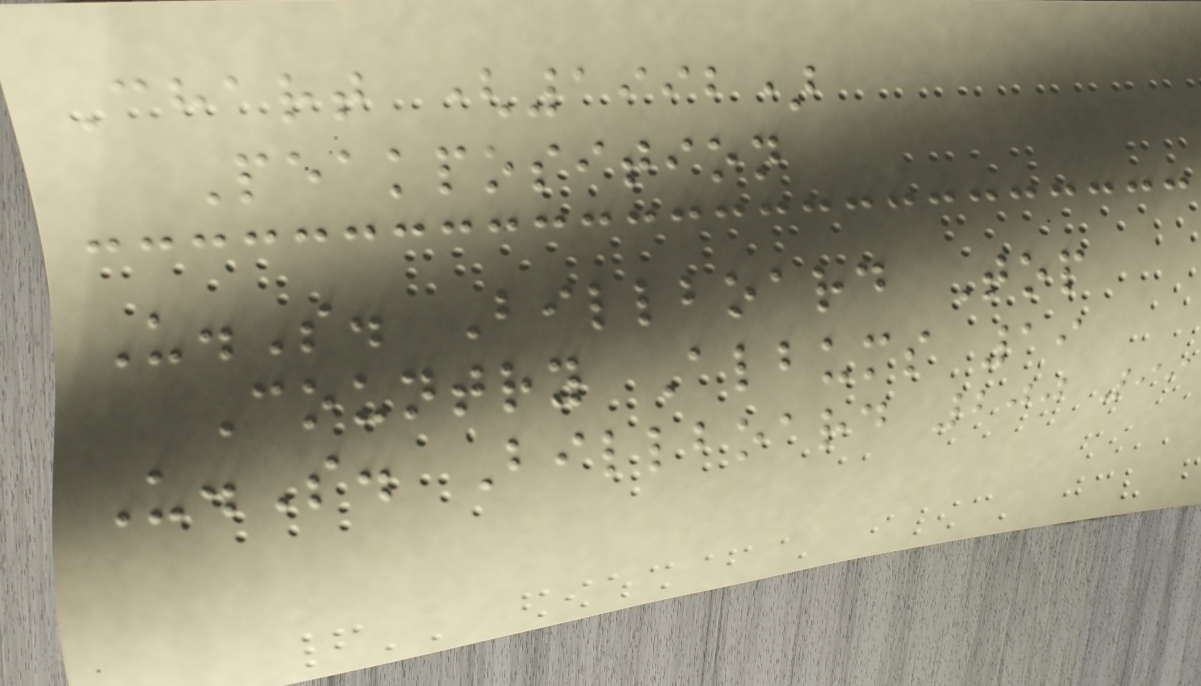Chart (1992)
Peakposition
U.S. Billboard Top
Country Albums 19
U.S. Billboard 200 99
